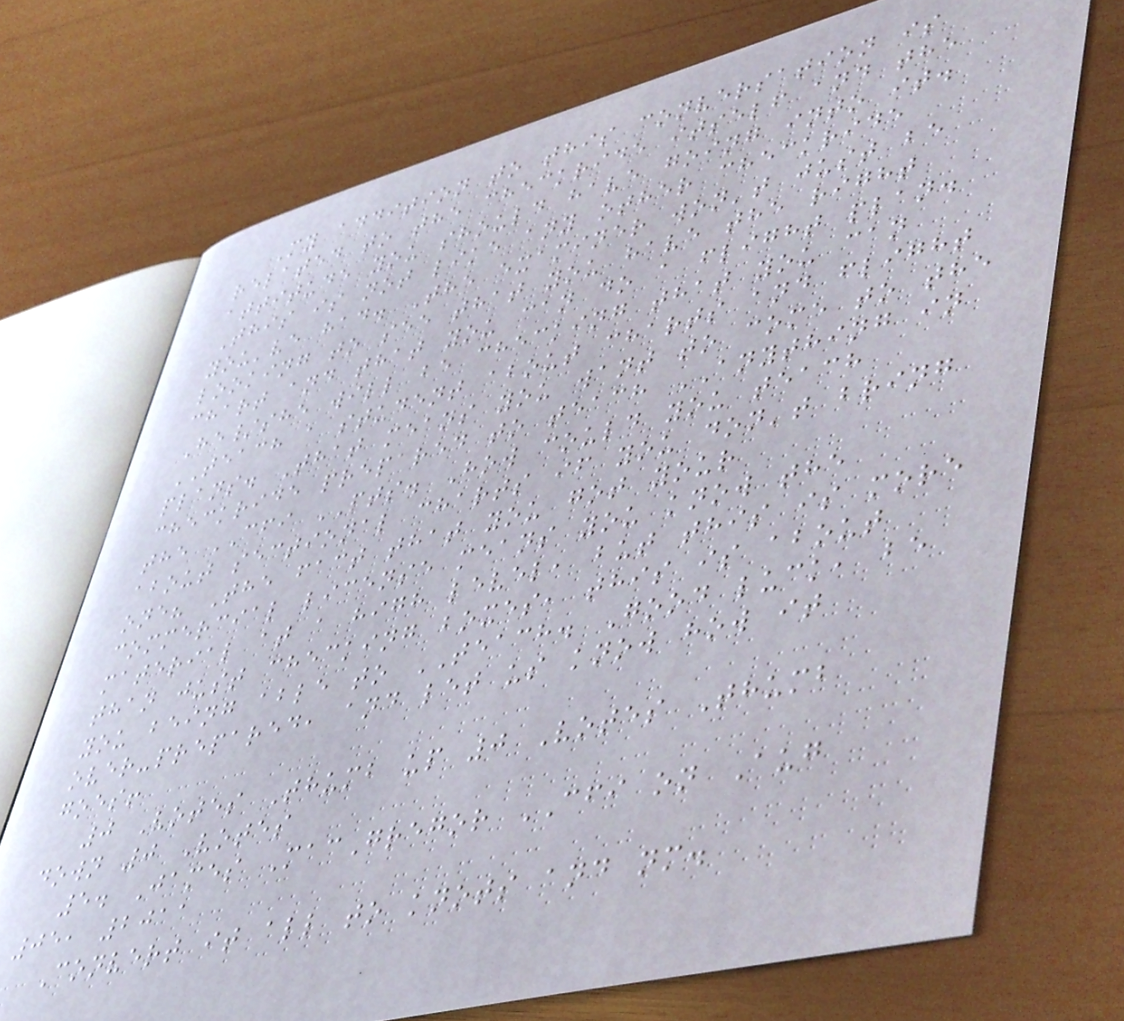My addition to this conversation is
related to the checkride itself and the
attitude you should have going into it.
This is not like any other checkride
you've had. The examiner won't just be
looking to see that you have the right
chart and that you can do a flight plan.
He/she will be checking that you can
TEACH a student about charts and flight
plans. That means you want to come to the
checkride prepared to teach ANYTHING in
the CFI PTS. How could you teach
about sectional charts if you don't bring
one? The fact that you got your
commercial license means you know the
material at a high level, but this is more
than just checking boxes, this is about
you being able to TEACH. Good luck, be
over-prepared, and let us know how it
goes!
0 Votes Thumb up 0 Votes Thumb
down 0 Votes
5. James MacGregor CFI on Aug
05, 2011
Convert it all to knots and nm.
